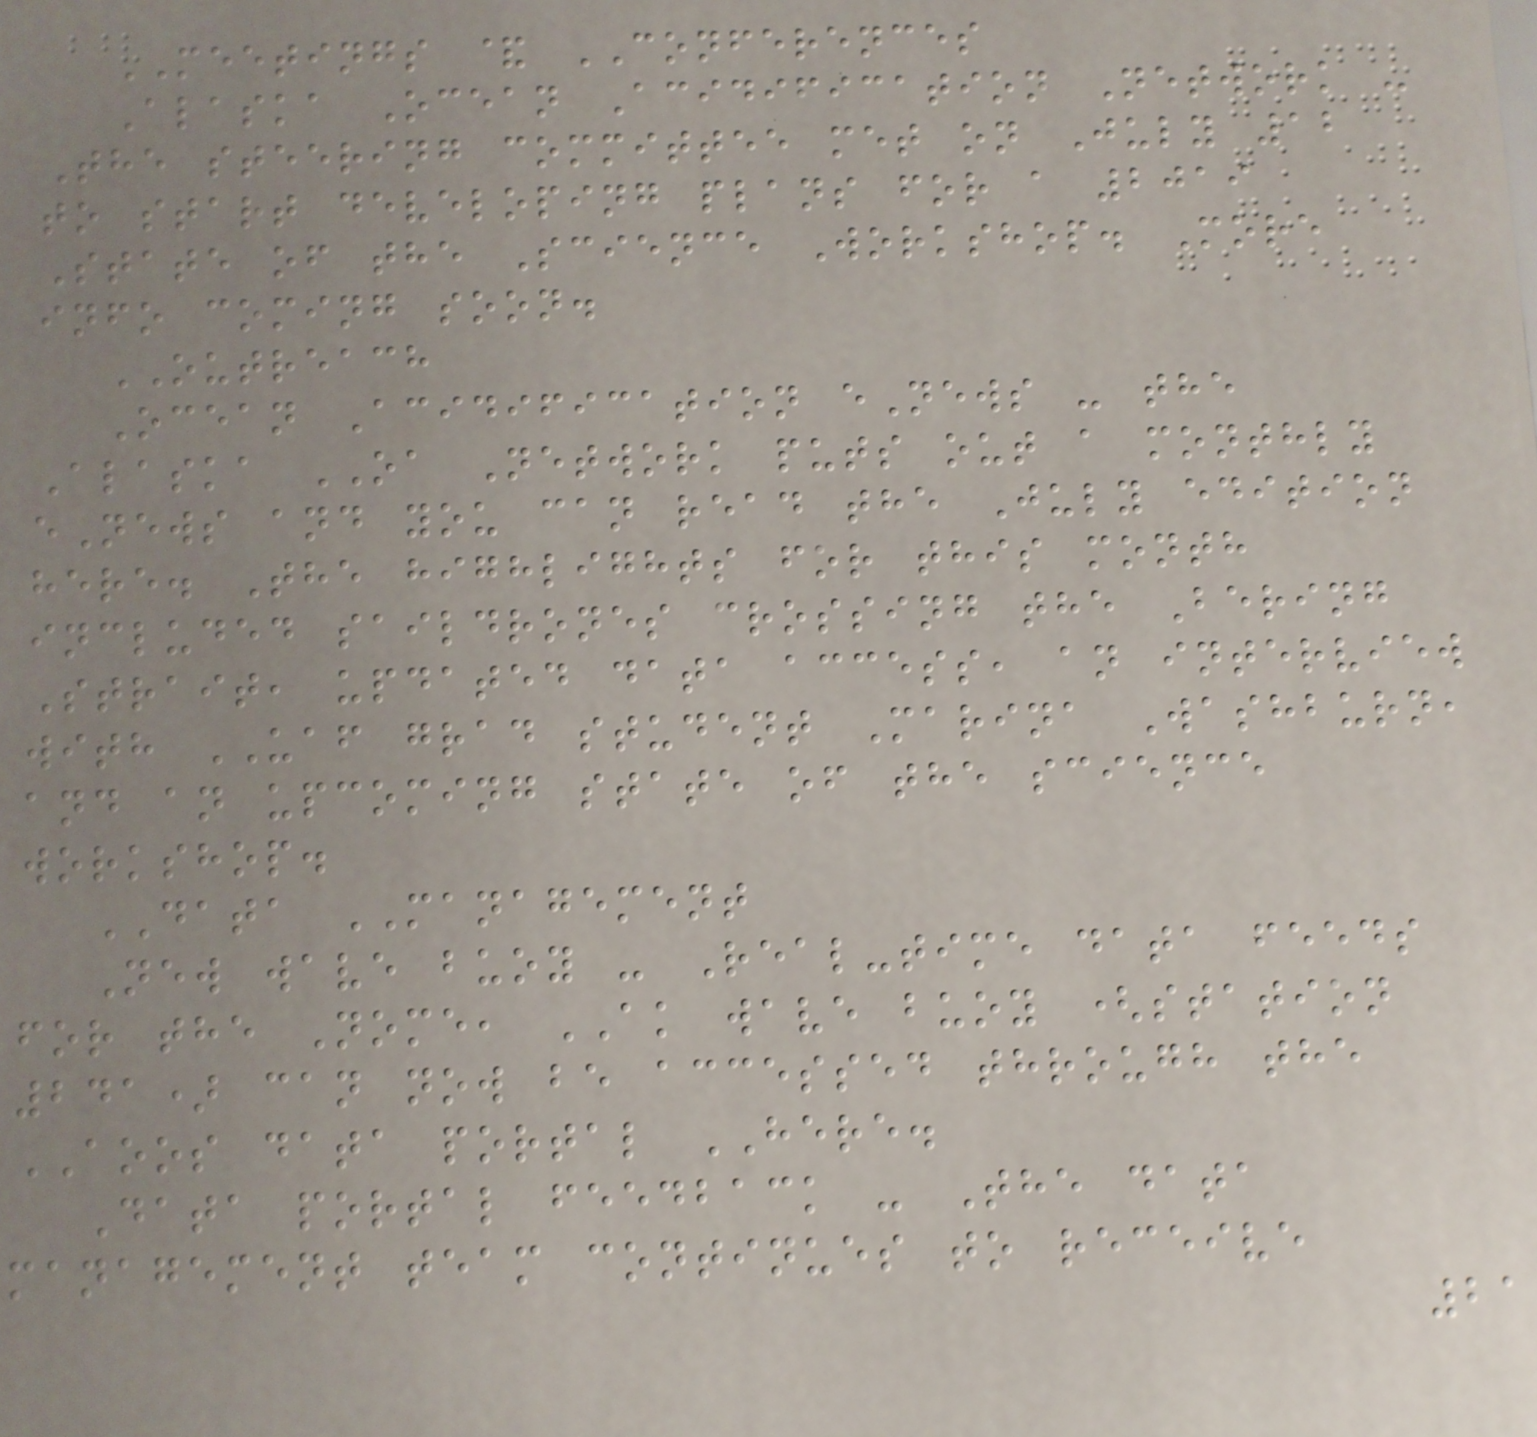MEETINGS & CONFERENCES
Alaska Ocean Acidification Network -
The steering committee met on July 12
to start developing plans for a 2019
State of the Science Workshop. More
info coming soon.
OUTREACH
Ocean Acidification eNews - the
Alaska OA Network puts out a monthly
eNews and you can read the July edition
here. The highlights for this month
included saildrones crossing the Bering
Strait, updated data access, an interview
with UAF grad student Marina Washburn,
and an upcoming state of the science
workshop.
DATA MANAGEMENT
New wave buoy - Real-time data feeds
for the Nome, AK wave buoy (station
241) can now be accessed through the
AOOS data portal HERE.
Data portal feedback - The data
management team continues to receive
21
